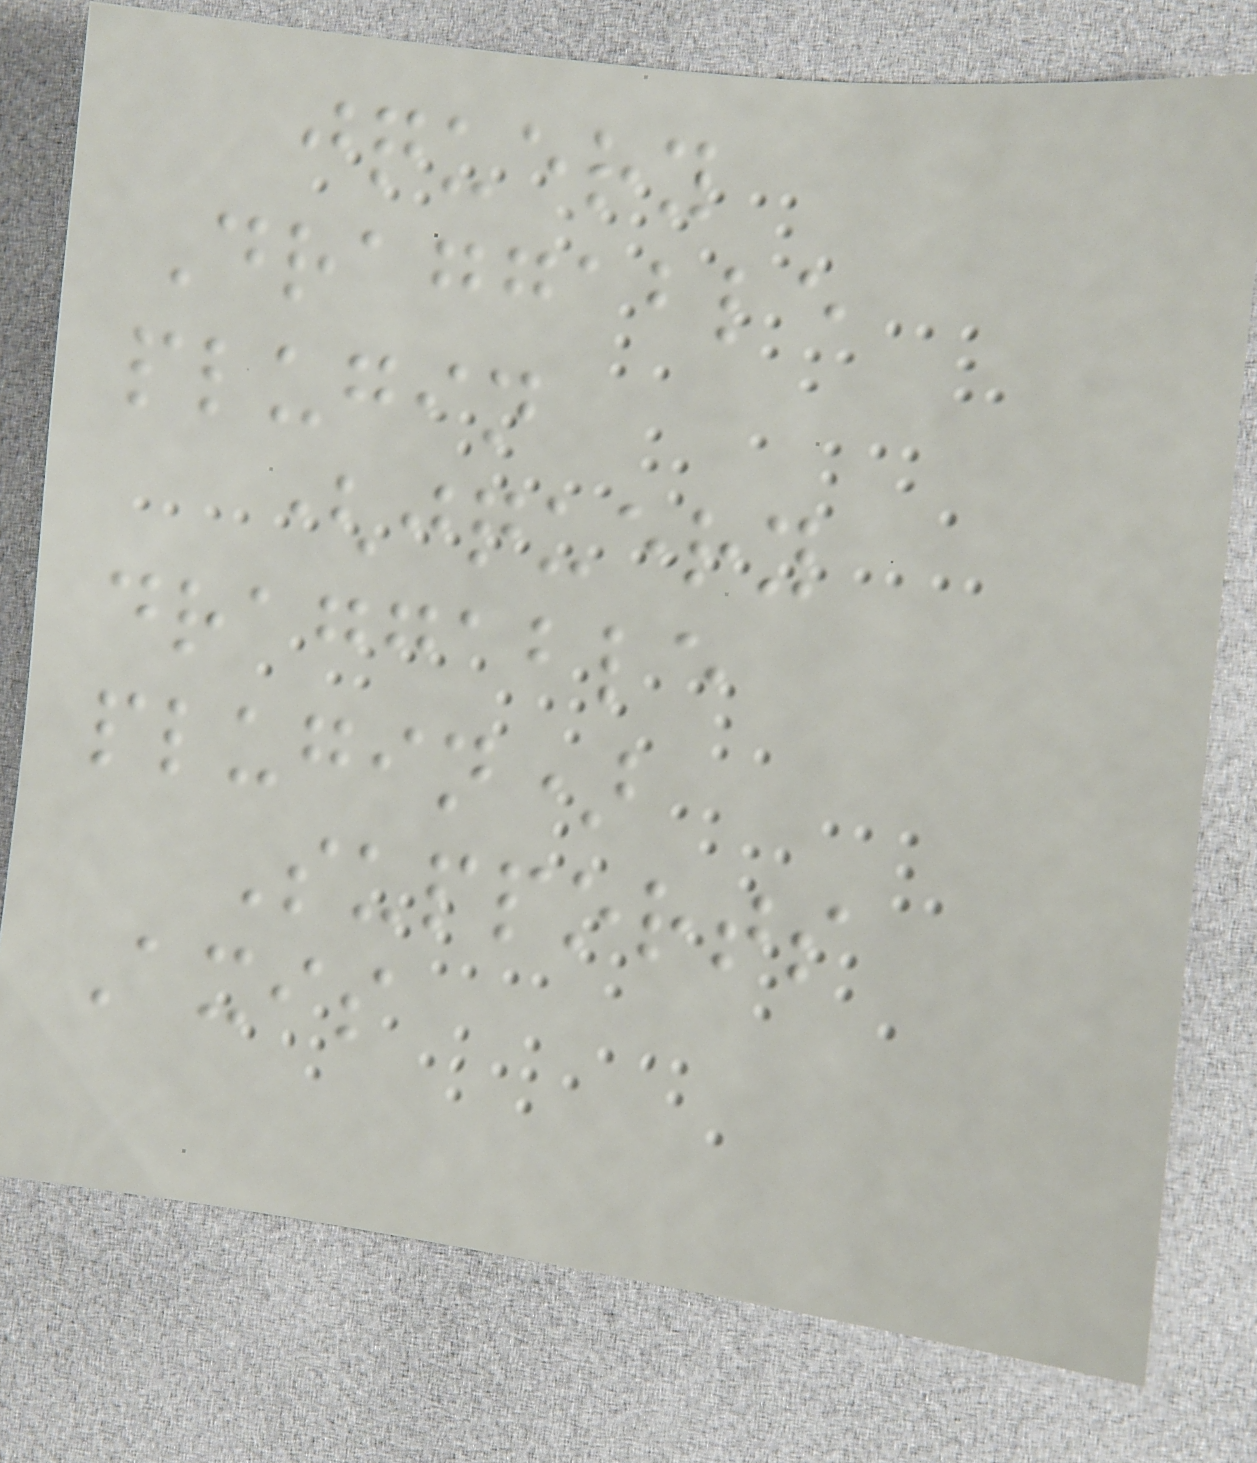jquery
Draggable
plugin
(jquery
draggable
plugin)
Supports
Axis
